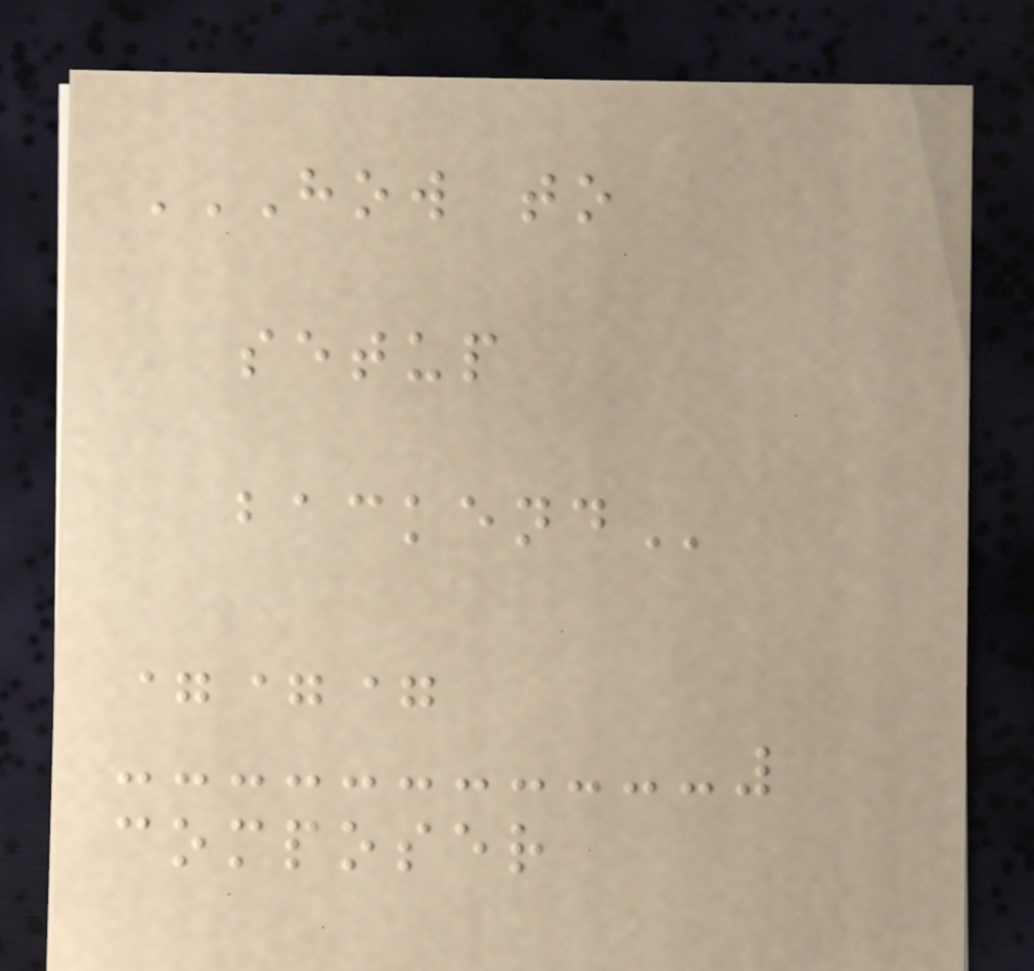HOW TO
SETUP
BACKEND
===
composer
